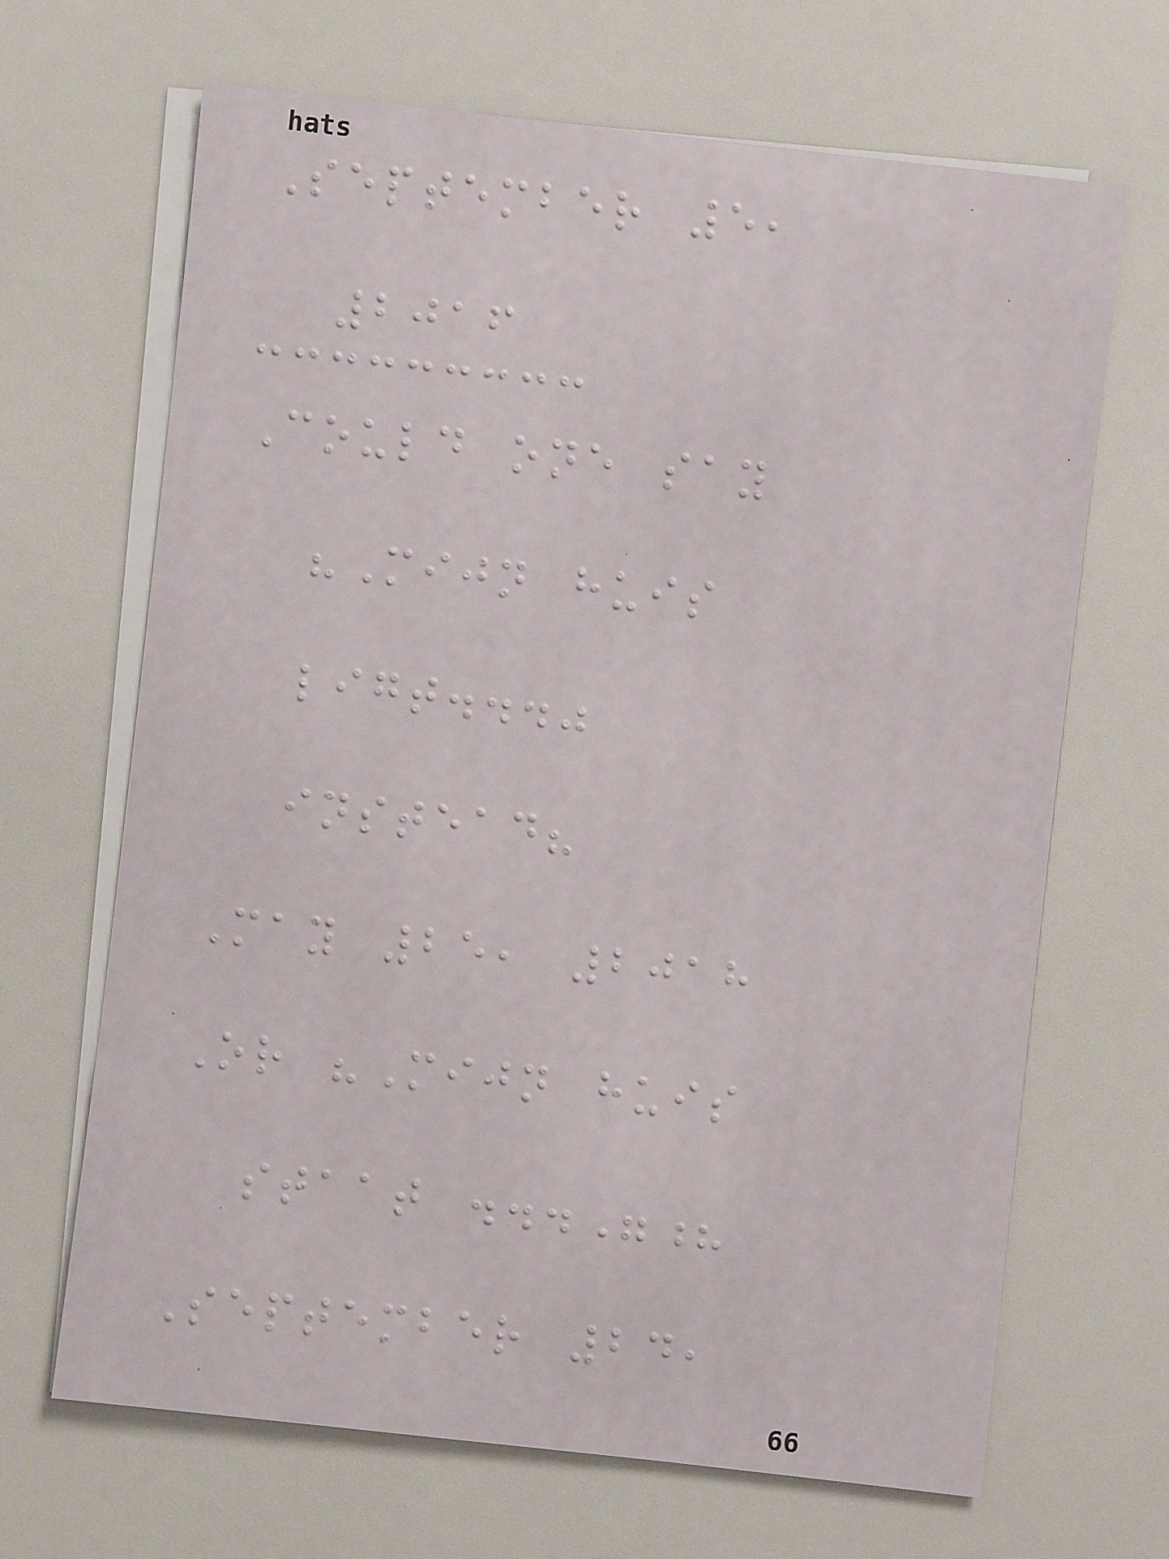September 5,
2016
Could one say
"Mijn huis
ligt..."
instead?
May 25, 2018
Or "Mijn huis
staat ..."?
September 24,
